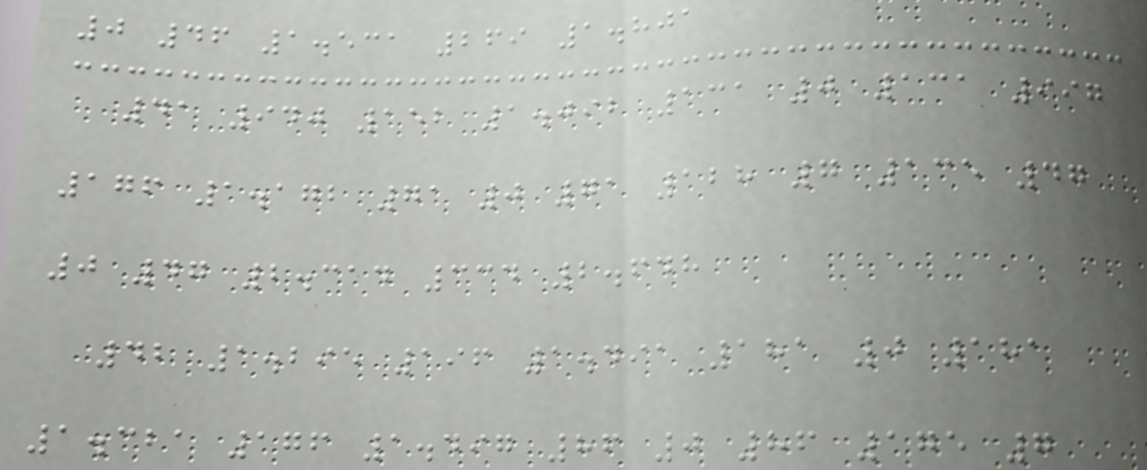0 46 1.531 269 1.801
41 940 152 1.092 131 0 131 997
176 1.172 71 0 71 128 7 135 47
0 47 2.314 334 2.648
42 1.295 196 1.491 181 0 181
1.321 176 1.497 86 0 86 175 7
